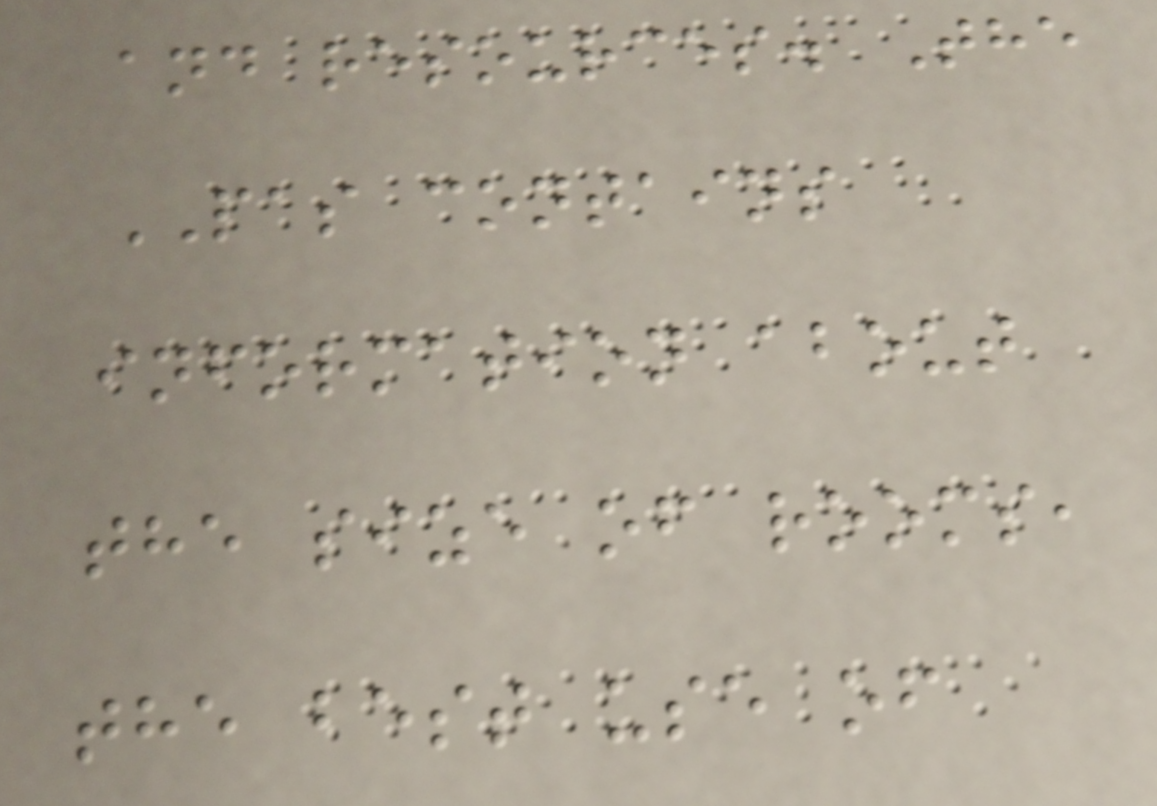and resources. The
PAS contains
information about
the size of rooms,
the best use of
